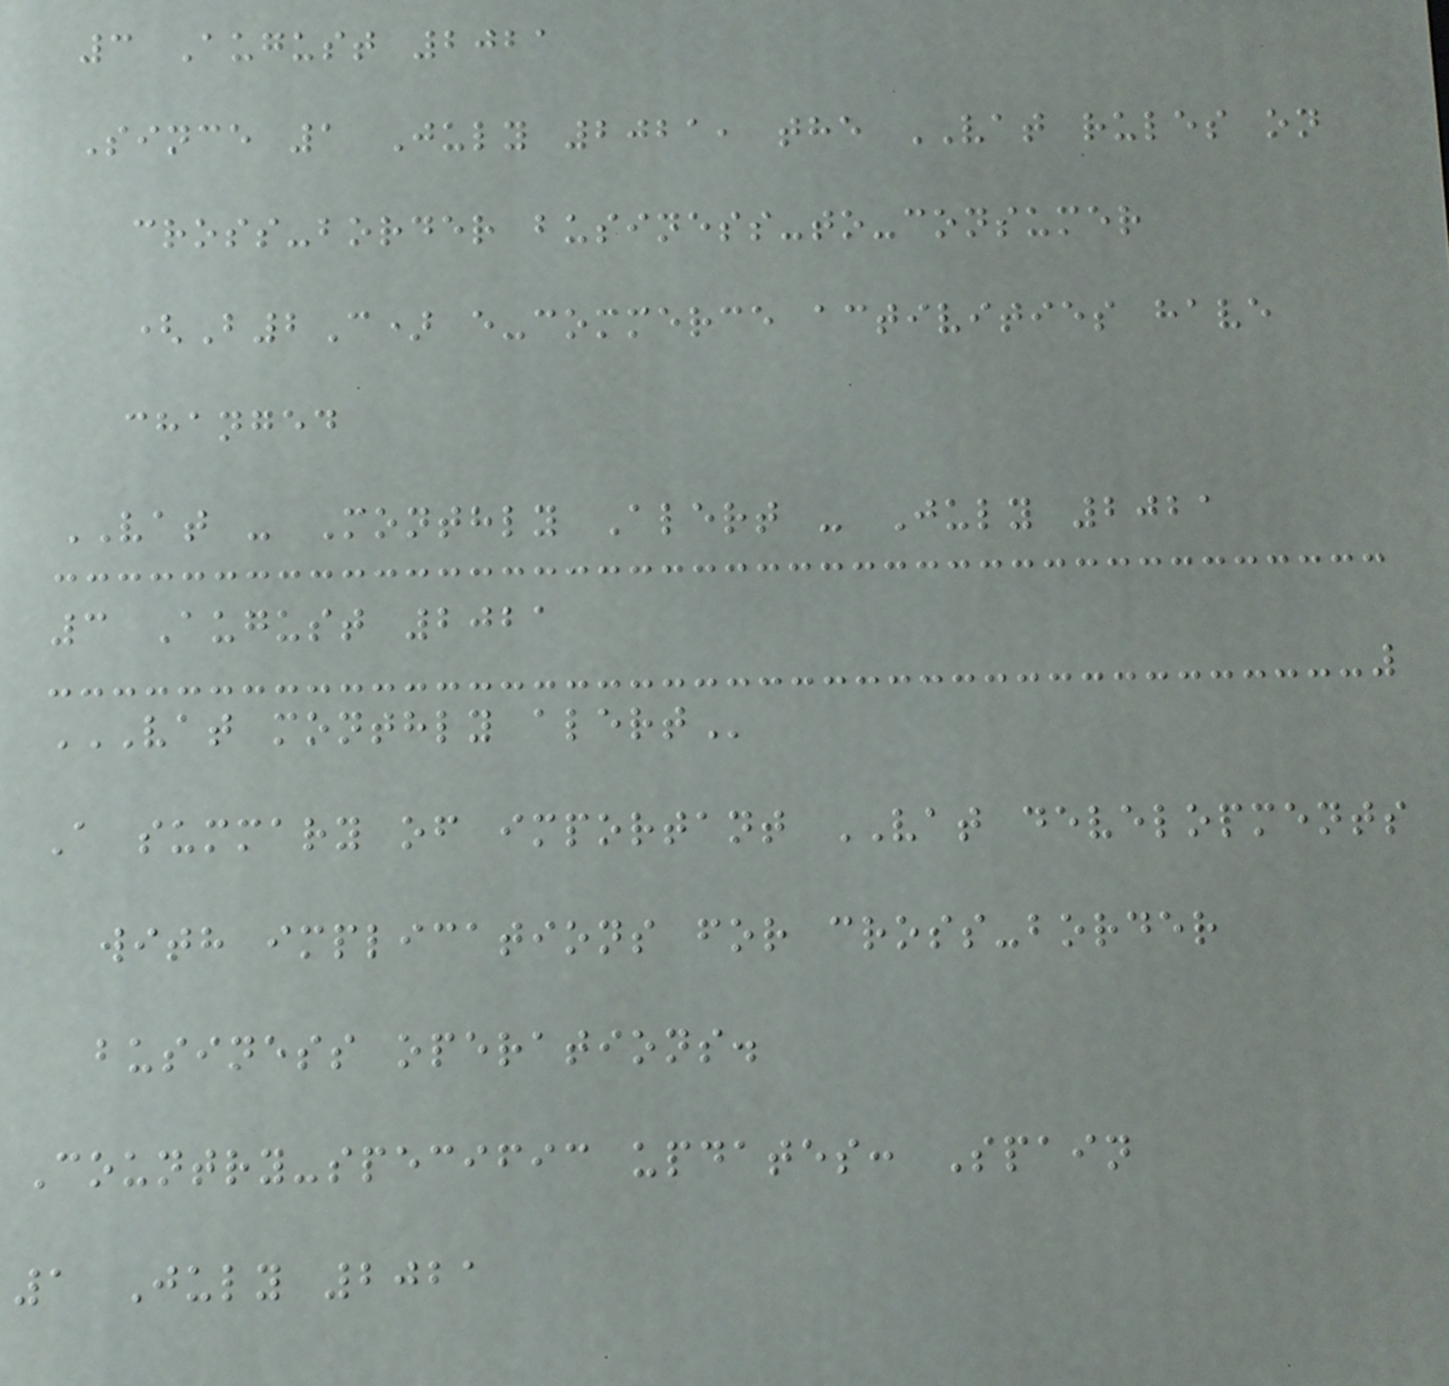3 August 2021
Since 1 July 2021, the VAT rules on
cross-border business-to-consumer
(B2C) e-commerce activities have
changed
VAT - Monthly Alert - July 2021
3 August 2021
VAT MONTHLY ALERT
A summary of important VAT developments
with implications for cross-border
business operations.
Country-specific updates: Spain
1 July 2021
